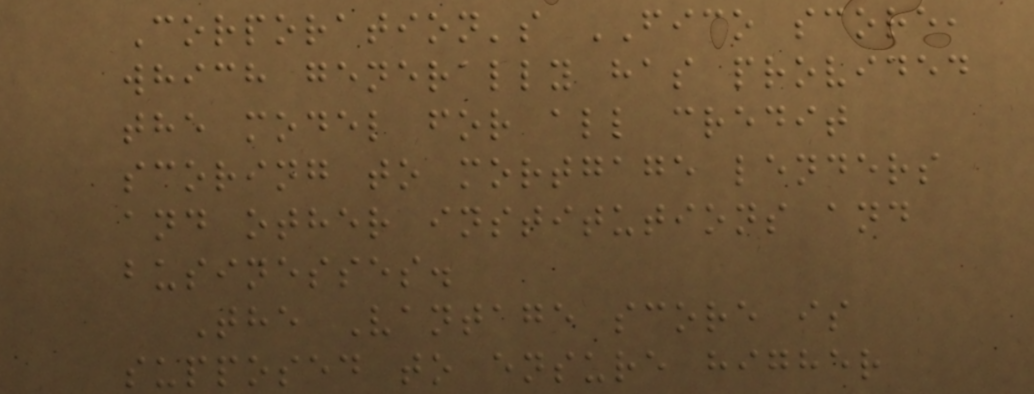Corporation's FICO score,
which generally has provided
the model for all credit
scoring to mortgage lenders
and other institutions and
businesses.
The Vantage score is
supposed to ensure higher
